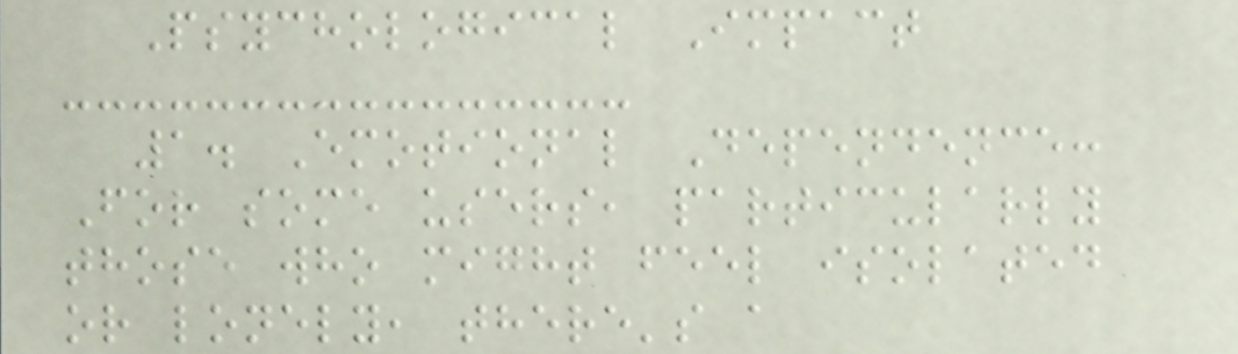Psychological Impact
1. Emotional Dependence:
For some users, particularly
those who might feel isolated
or lonely, there's a
